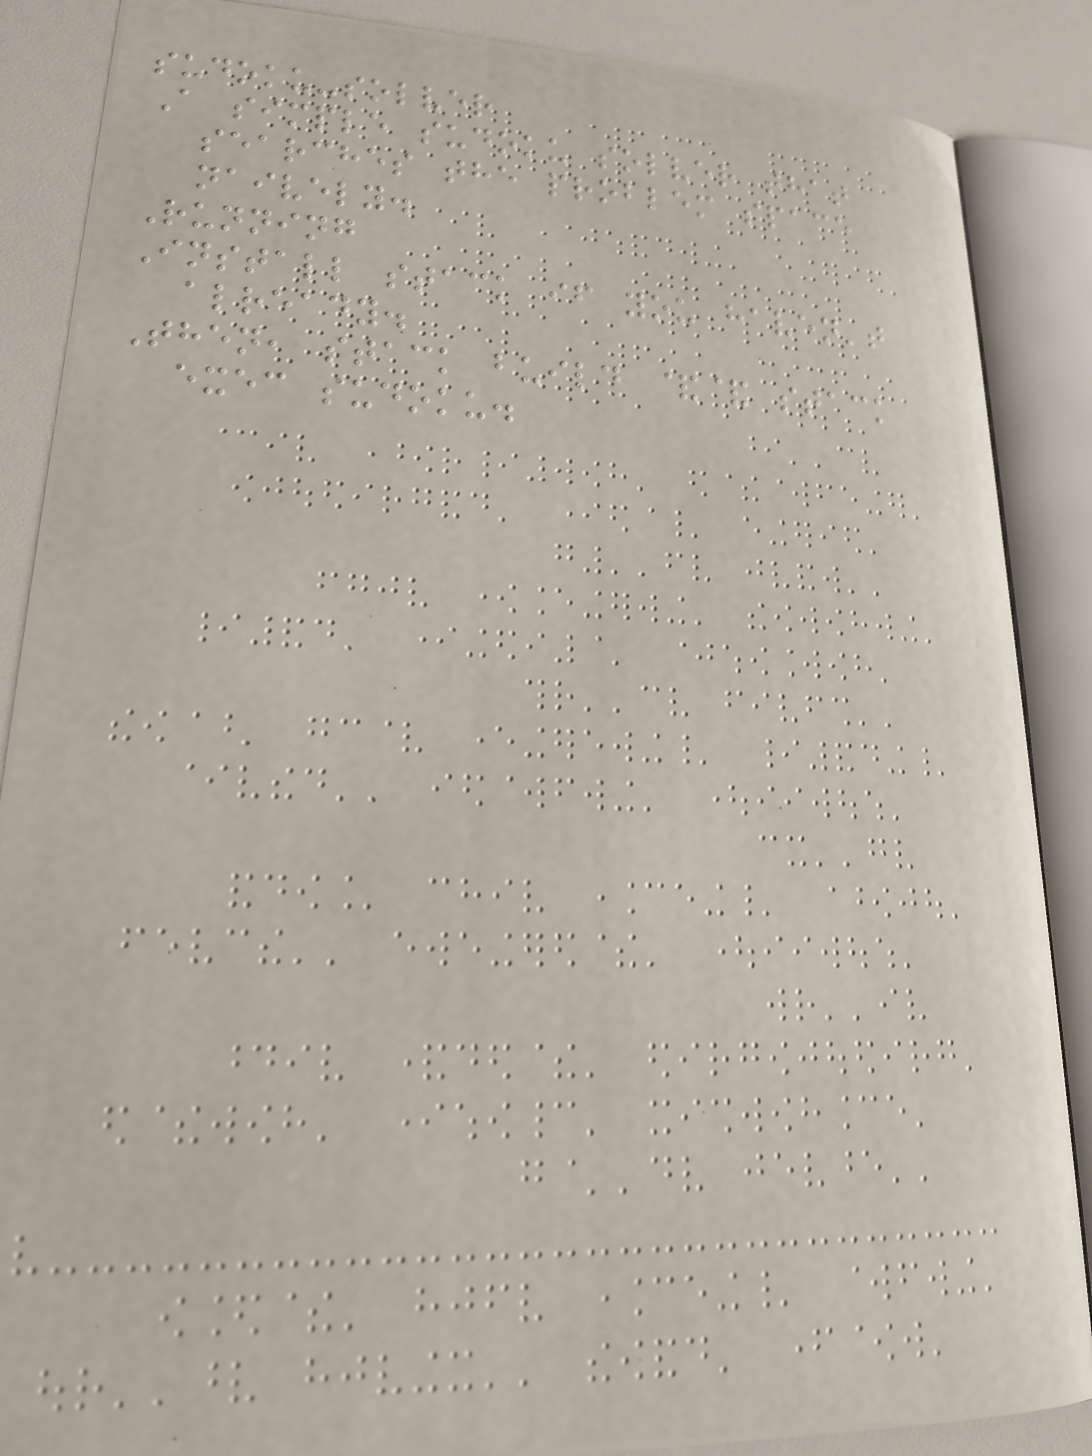sudoku-solver
A simple sudoku solver that
searches the problem space
naively.
Running
Install stack if you haven't
already.
Then, stack build && stack
exec sudoku.
